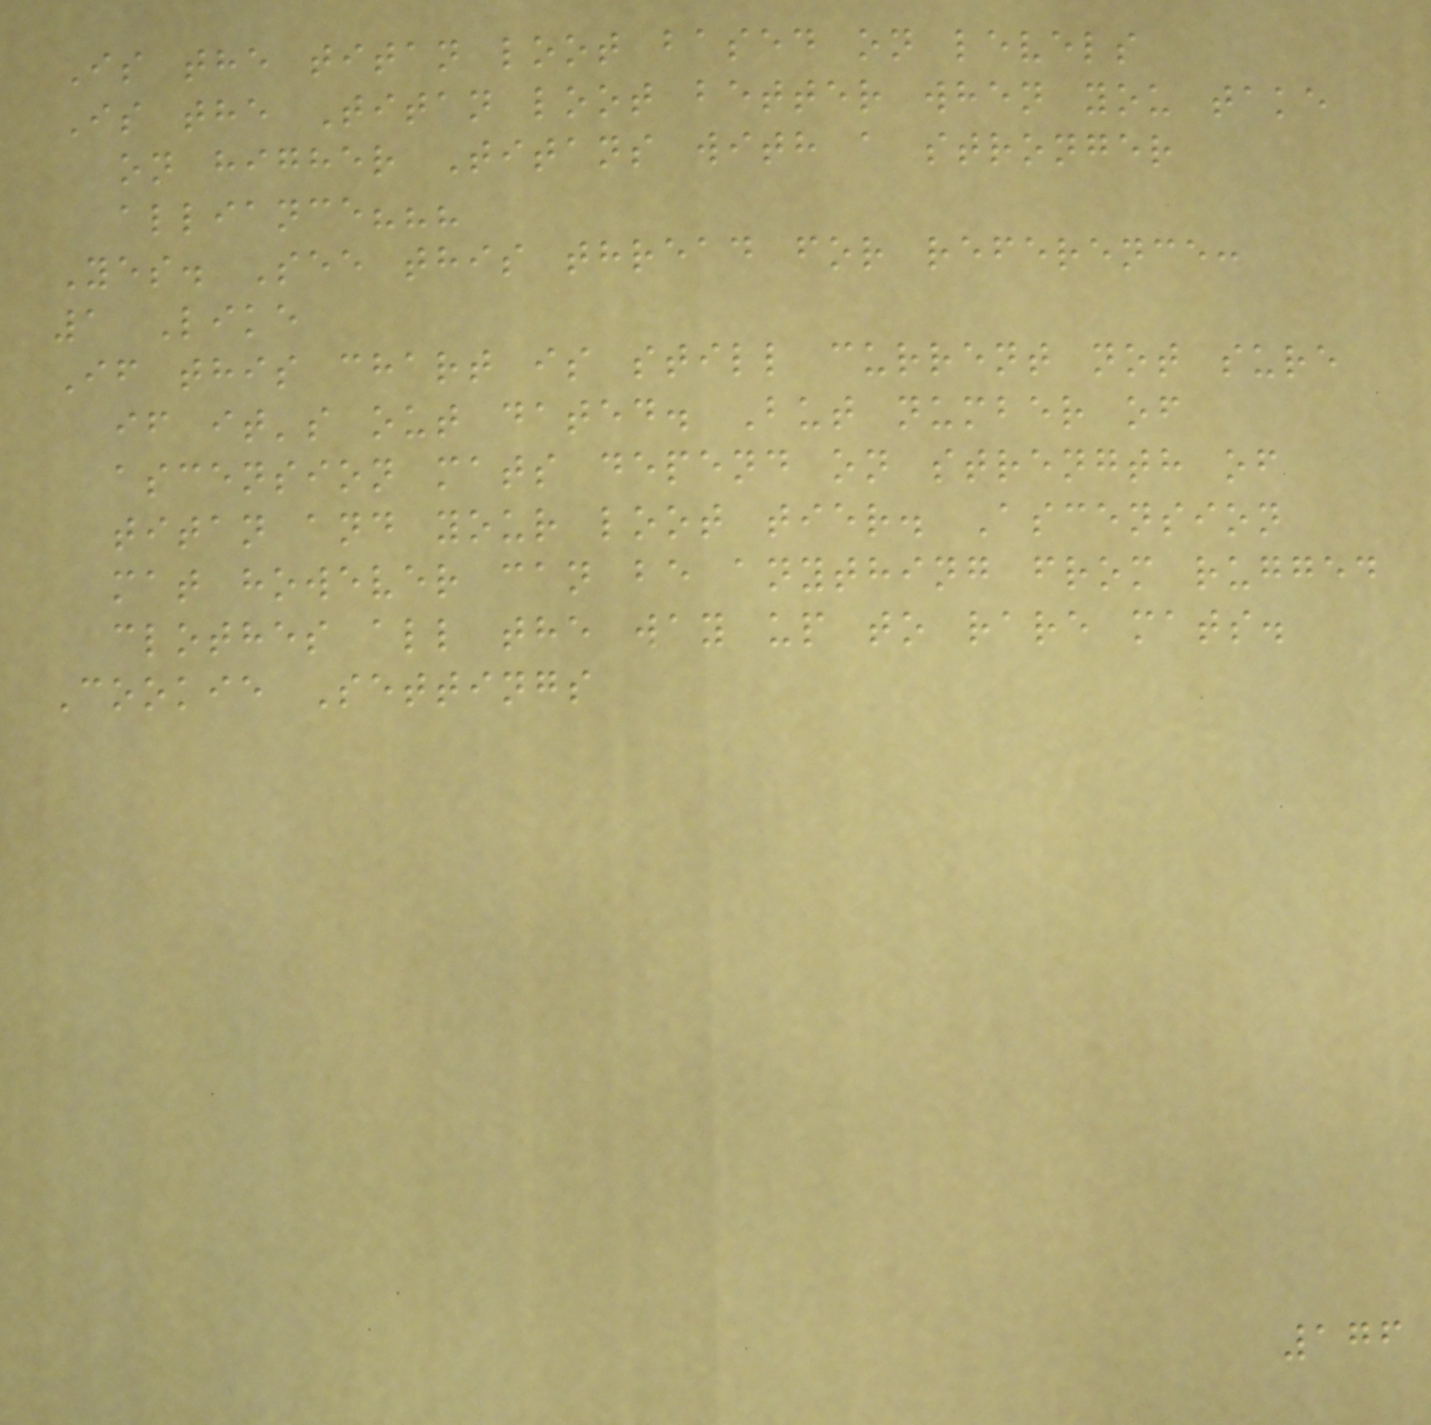Is the titan loot based on levels
Is the Titan loot better when you take
on higher Titans with a stronger
alliance???
Yes. See this thread for reference:
1 Like
If this chart is still current not sure
if it's out dated. But number of
ascension mats depend on strength of
titan and your loot tier. Ascension
mat however can be anything from rugged
clothes all the way up to rare mats.
Cookie Settings
176
